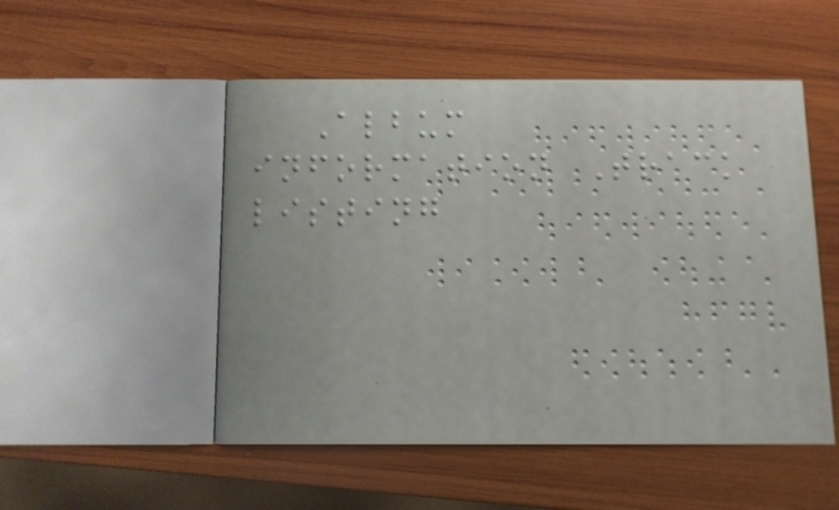Album
information Track
listing
